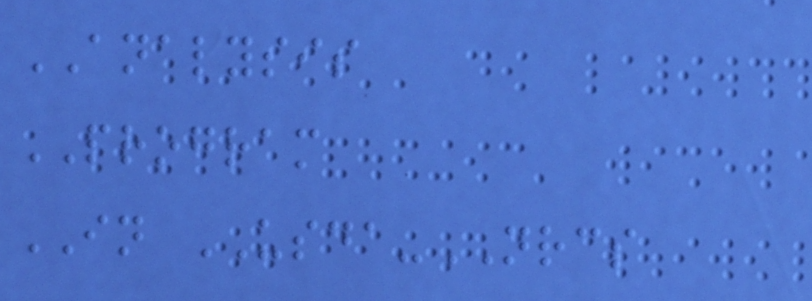ANALYSIS
PROGRAM
IN USDA-NRCS
